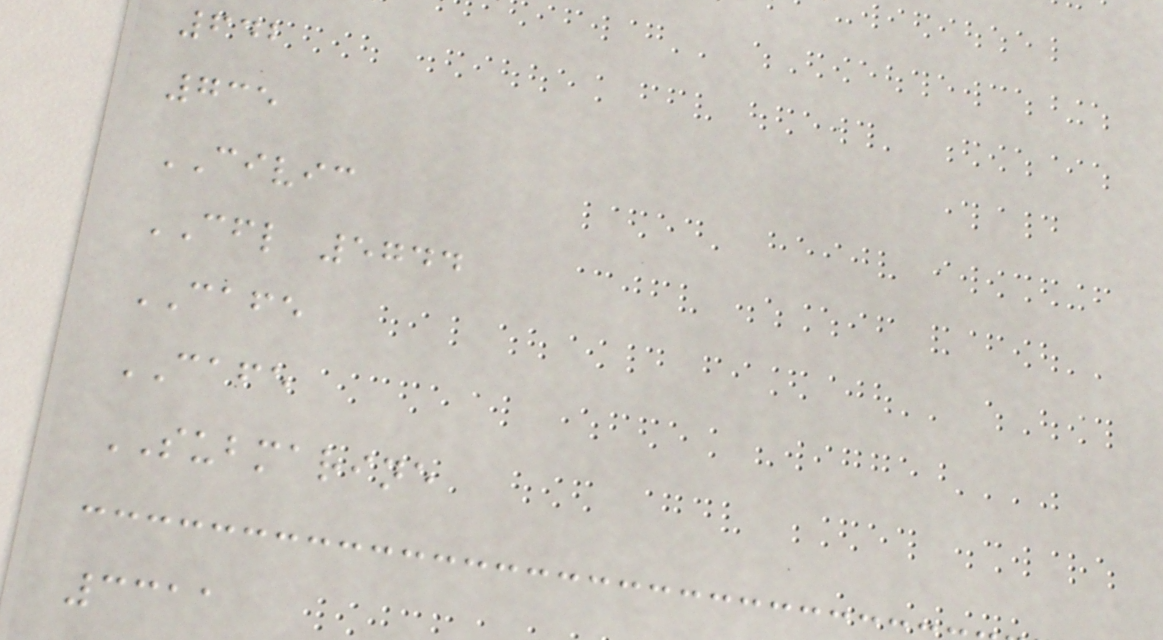642
735
CIVIC
CFL 5744
CAFE
CAFE
SUBMARINE
3311
